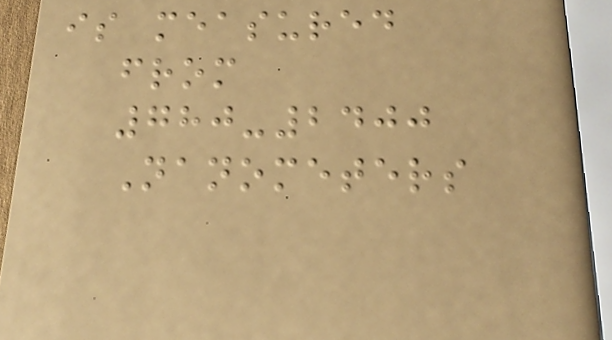is measured
from
780-2400
Nanometers
